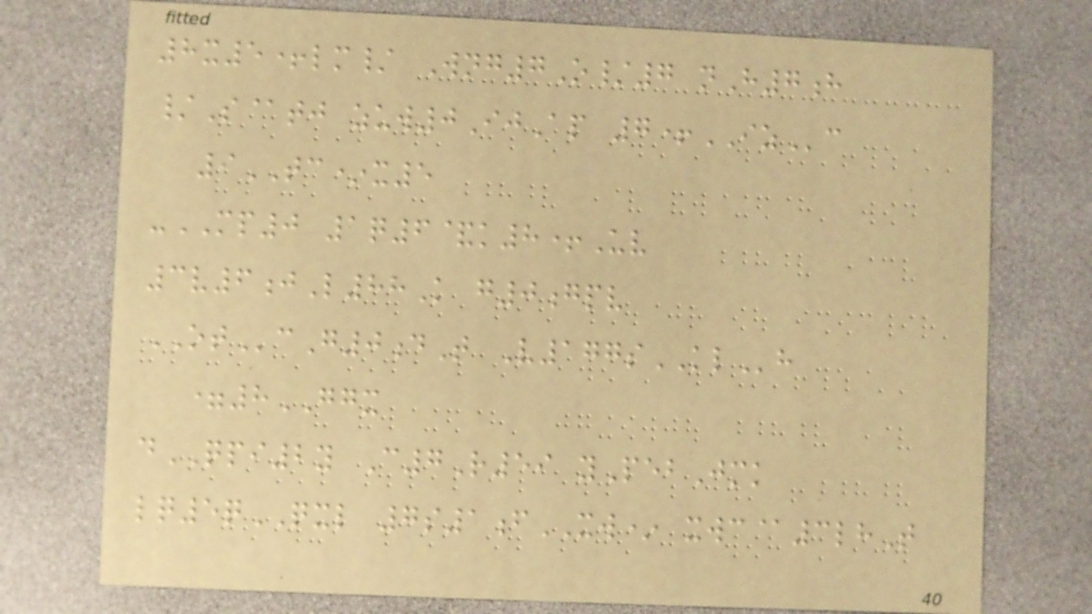8x5+lm/ Wng7O/7 nH7h
/S@tj zuw0IjAp 7+IZc
9TC*x5
-MP0 1q6&k8+Uv
3v6jL88K g0gpv
OTcG0dT V177sKLh
=8GGX
dQPI2y C7R59 yPebJmk
lq5qQXL 7s1fXW* xwc@3lhT
